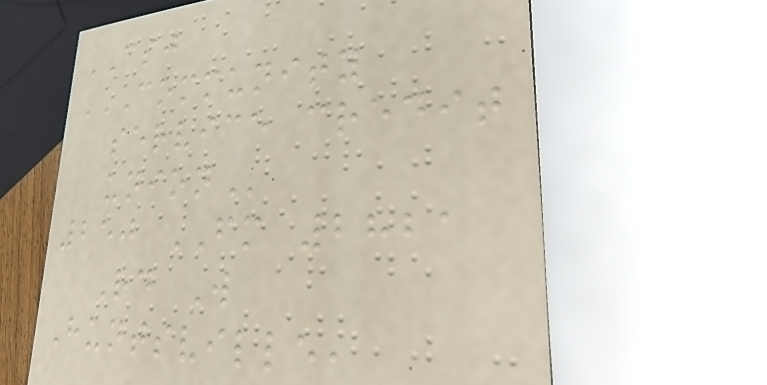CSJ
COMMUNITY
SERVICE CREDIT
UNION
250 FM 2821
Rd W
Huntsville,
